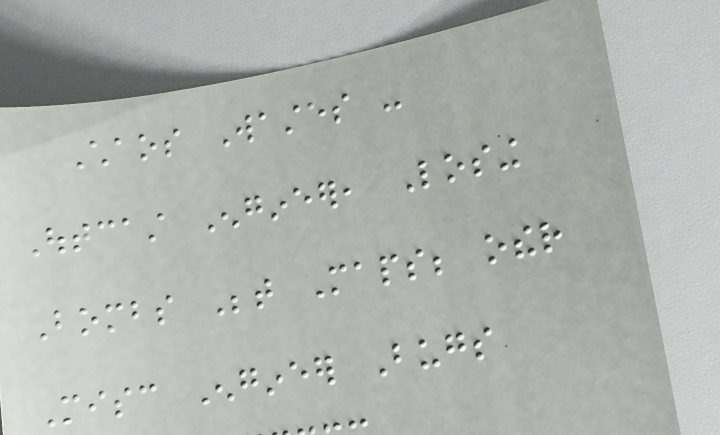Chaos Wastes -
Outcast Engineer, Losing
Bombs Between Maps; other
Misc Engineer Bugs
